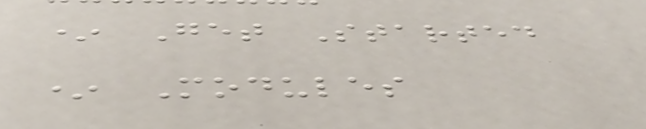* Get Started
* Modules
